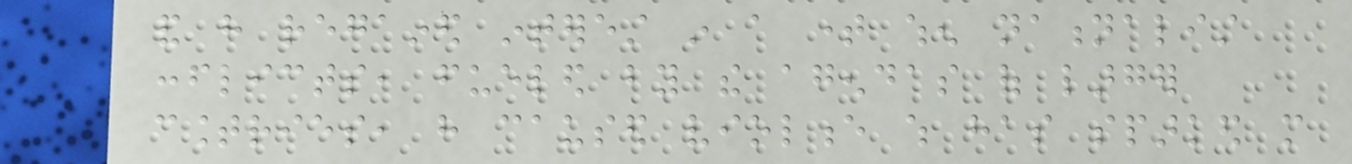and have regained interest in a time when nationalist
conflicts, fueled by the agendas of larger
countries, have caused violence which has sparked more
